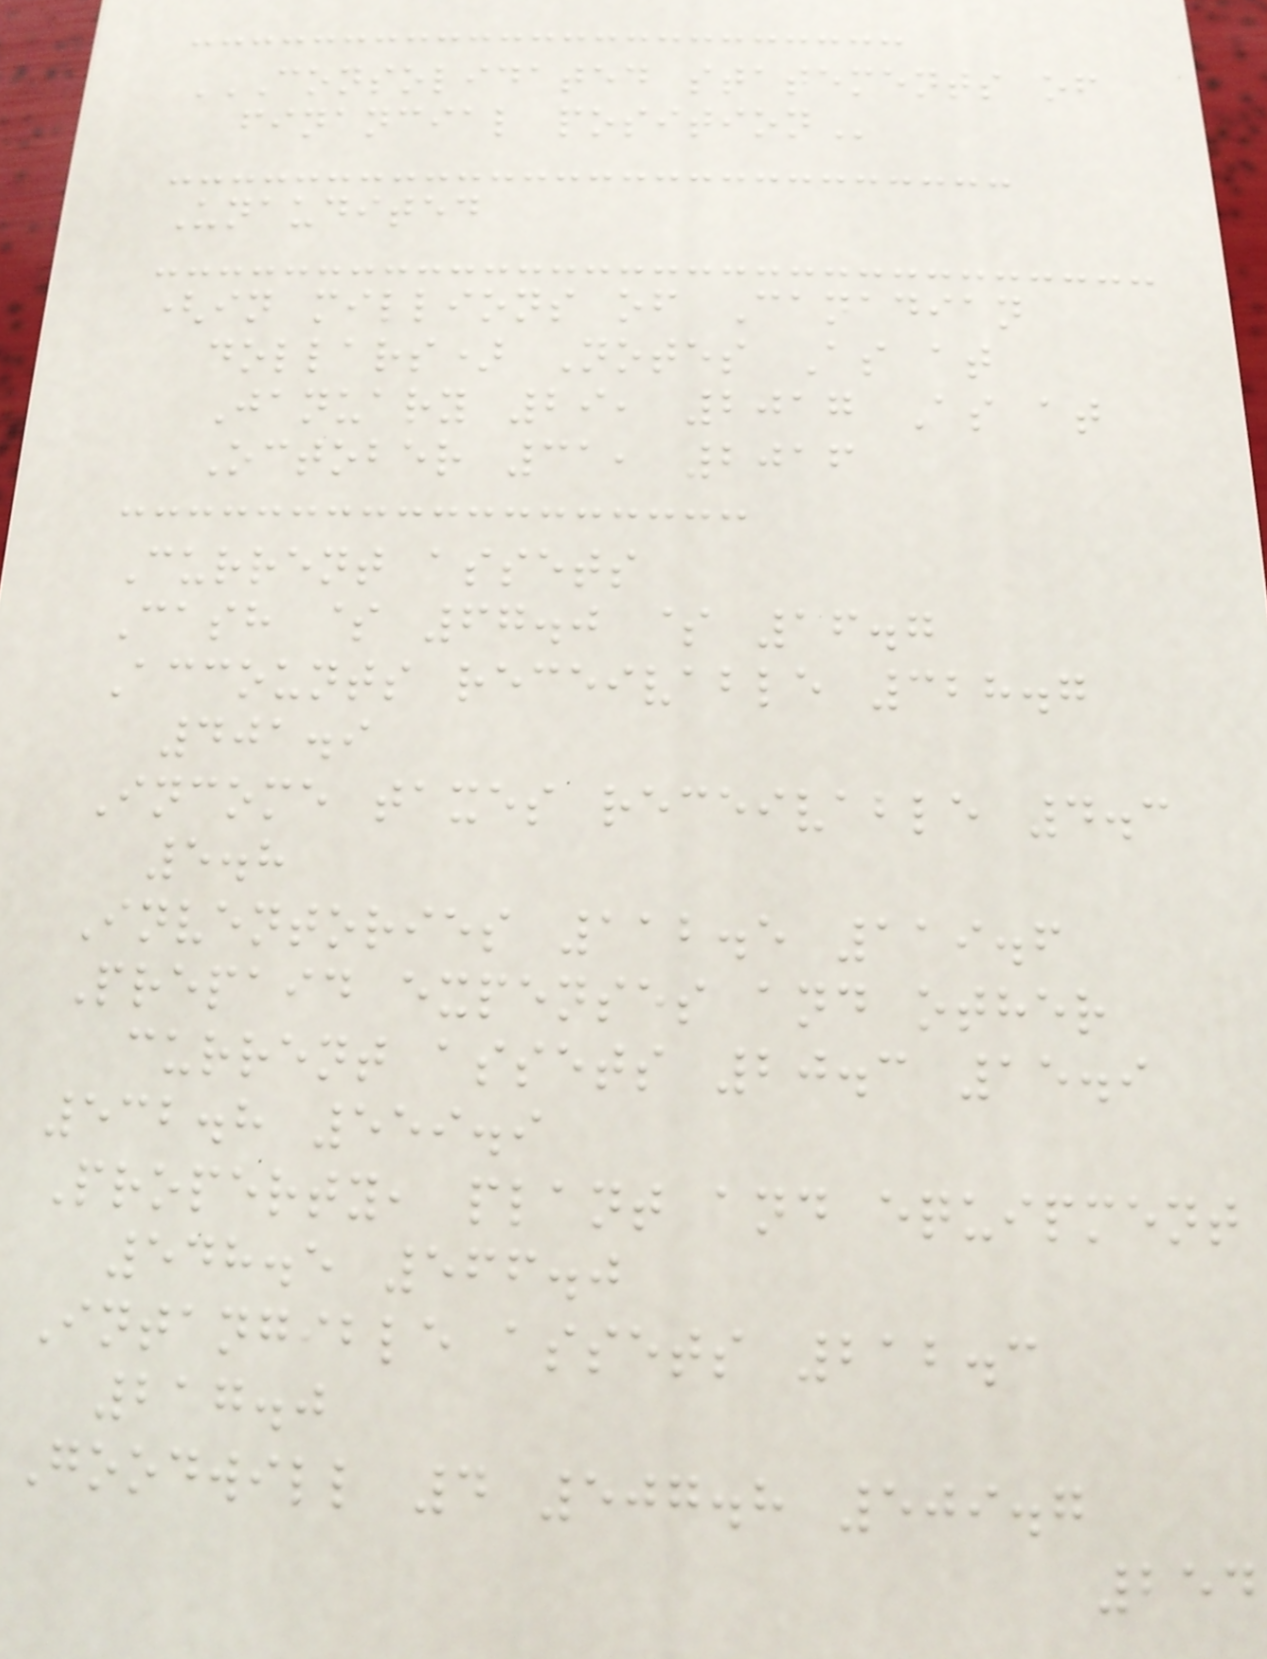CONSOLIDATED STATEMENTS OF
FINANCIAL POSITION
Unaudited
(in millions of Canadian
dollars) Notes As at
January 29, 2017 As at
October 31, 2016
Current assets
Cash $ 67.0 $ 16.7
Accounts receivable 328.7
401.9
Income taxes receivable 4.3
5.8
Inventories 112.5 119.6
Prepaid expenses and other
current assets 20.3 15.9
532.8 559.9
Property, plant and equipment
548.5 566.0
Intangible assets 212.3
217.0
Goodwill 4 507.8 509.7
254
